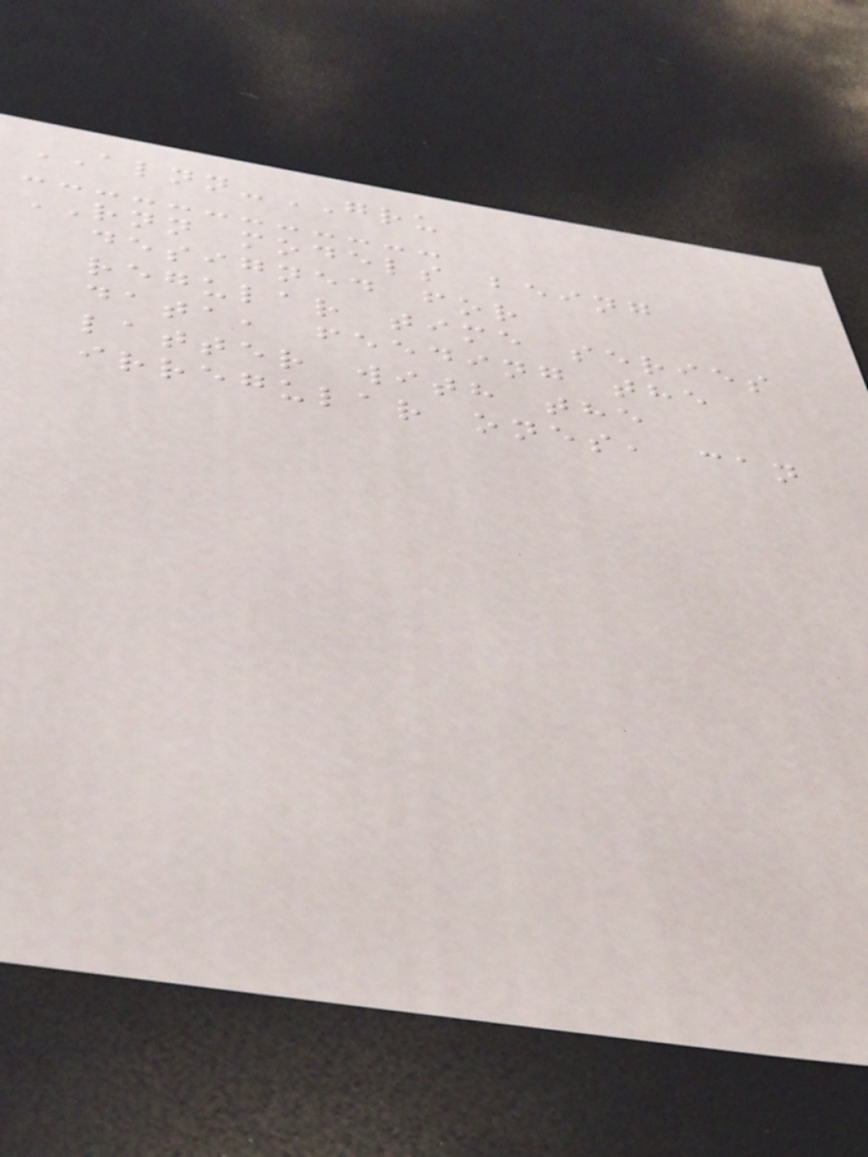ALNN-GRU
RNN models being
designed for
regular time series
data, feeding the
latter with the
irregular ones, can
